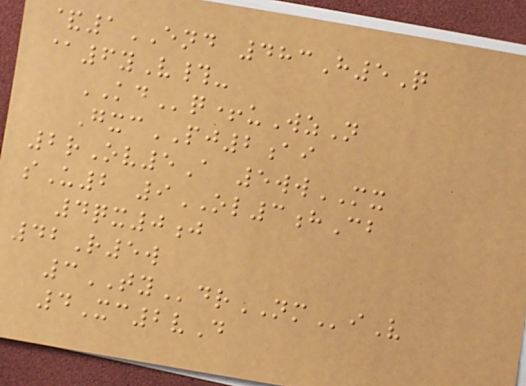&1END 483H5Q
@6yV#-
KDq+uWzN
GxcPJ2ai
2rOv5A 5wwMX
sU2 9OL3hCb
4qx0j
42R5w
3TYdrNMiV
4Xc2vD
